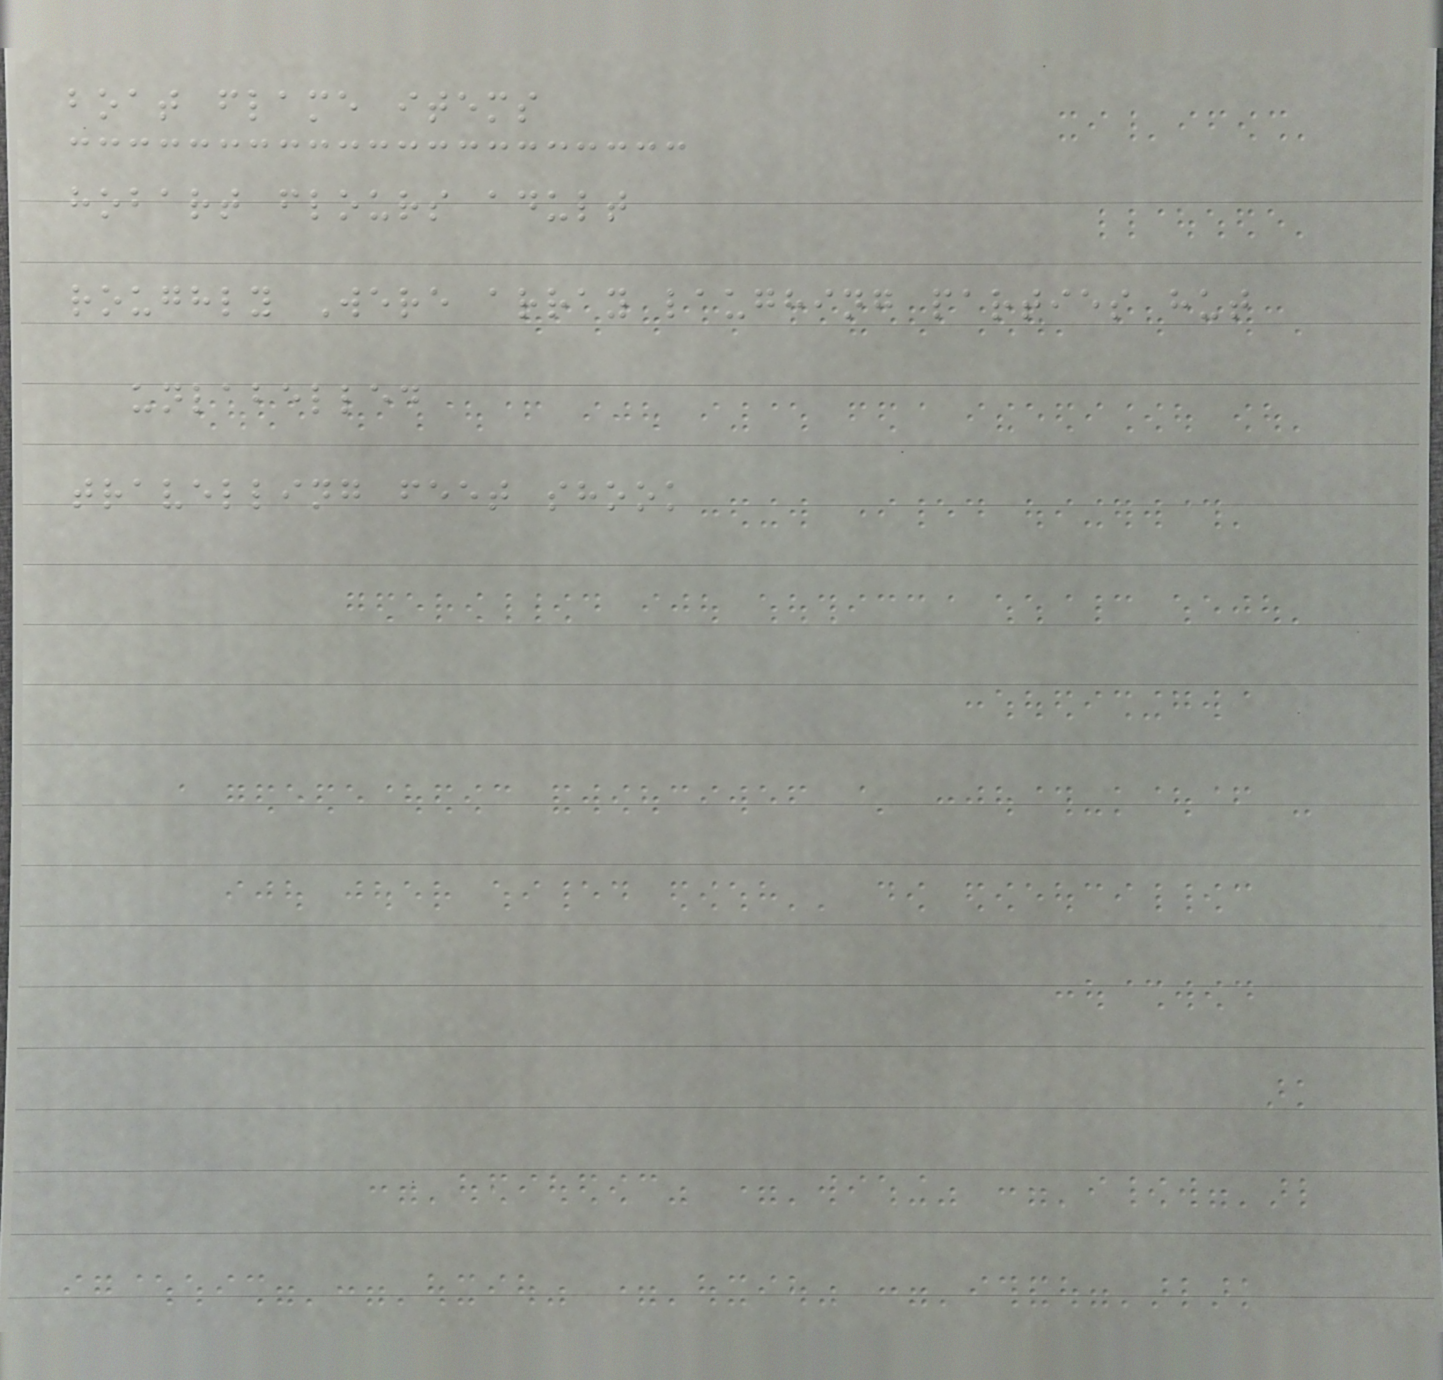boat flame items
hobart flours adult
roughly Were array laughing parties hut
unlabelled
travelling feet shook
